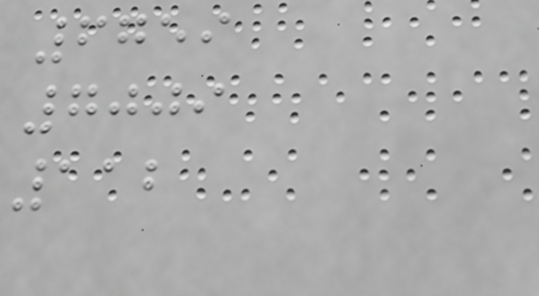6759
7009
112
